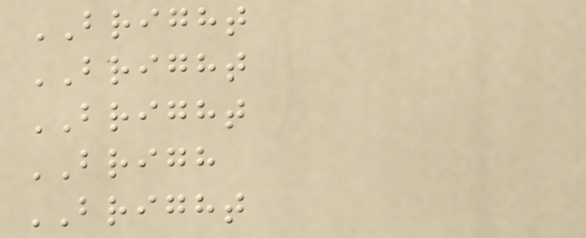BRIGHT
BRIGHT
BRIGHT
BRIGH
BRIGHT
